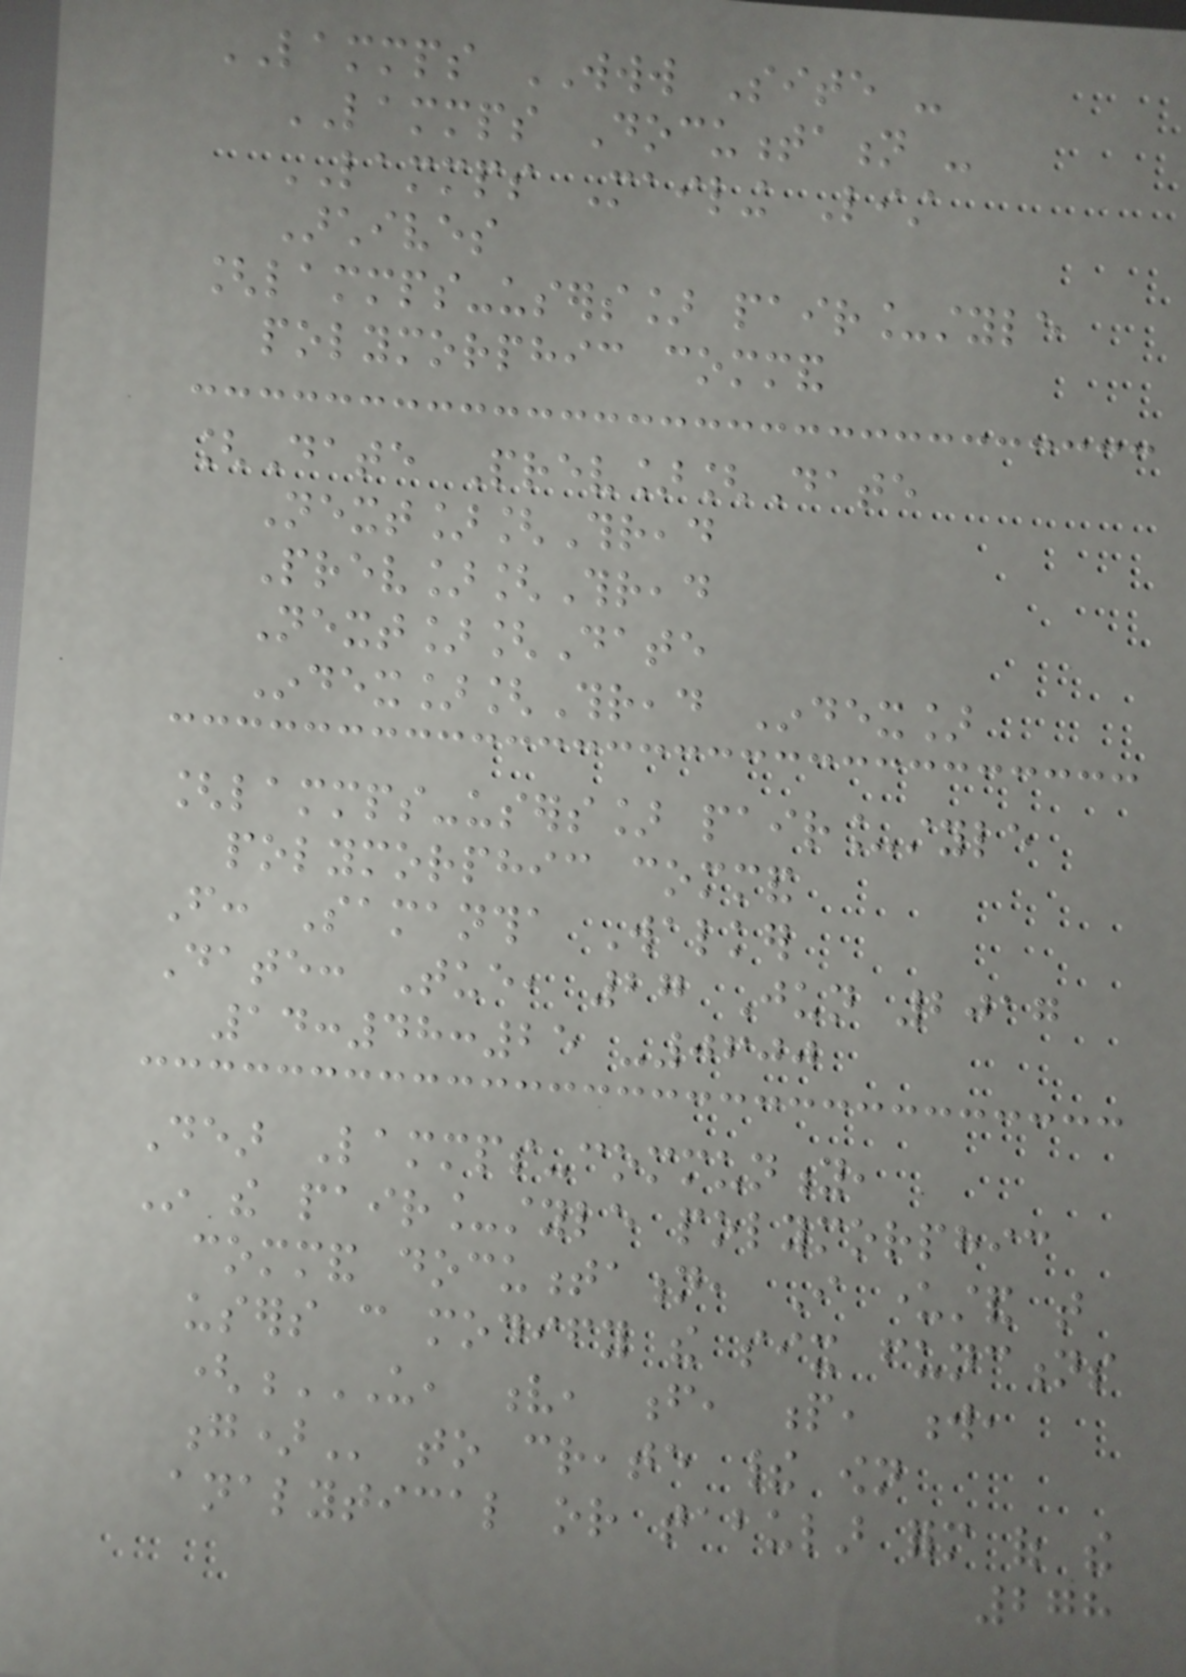LAMMPS WWW Site -
LAMMPS Documentation -
LAMMPS Mailing List
Archives
[lammps-users] pair_style
polymorphic command
[Date Prev][Date
Next][Thread
Prev][Thread
Next][Date
Index][Thread Index]
[lammps-users] pair_style
polymorphic command
From: Samantha Walker
Date: Tue, 27 Jun 2017
14:48:25 -0600
Dear Lammps-community,
In the pair_style polymorphic
command documentation, I understand that
users can modify the six functions
(U, V, F, P, W,
G) to create their own
analytical or tabular form of the
278
